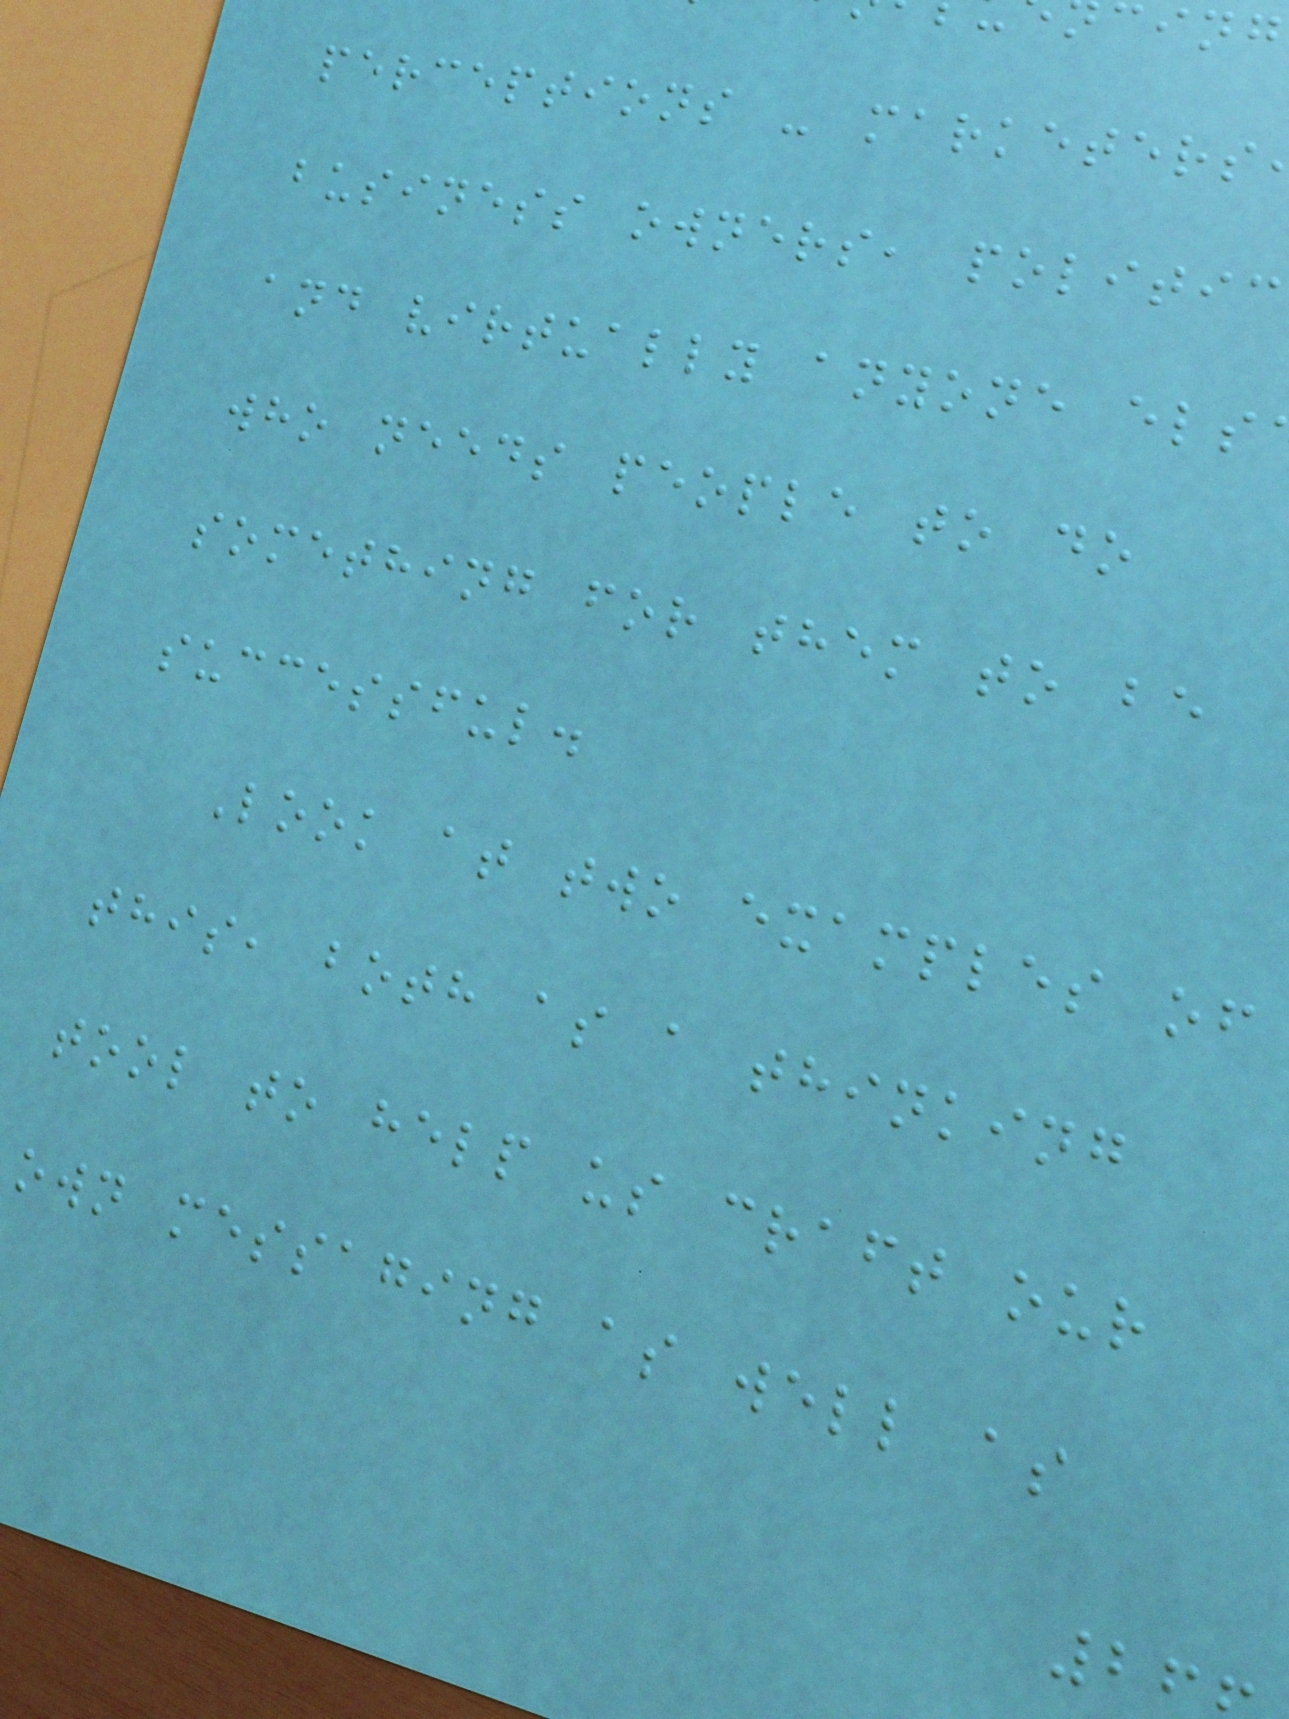perceptions - marketers
business owners, politic
and virtually anyone els
who needs people to do
something for them to be
successful.
Look at two examples of
this, both as a thinking
tool to help us craft our
own messaging as well as
